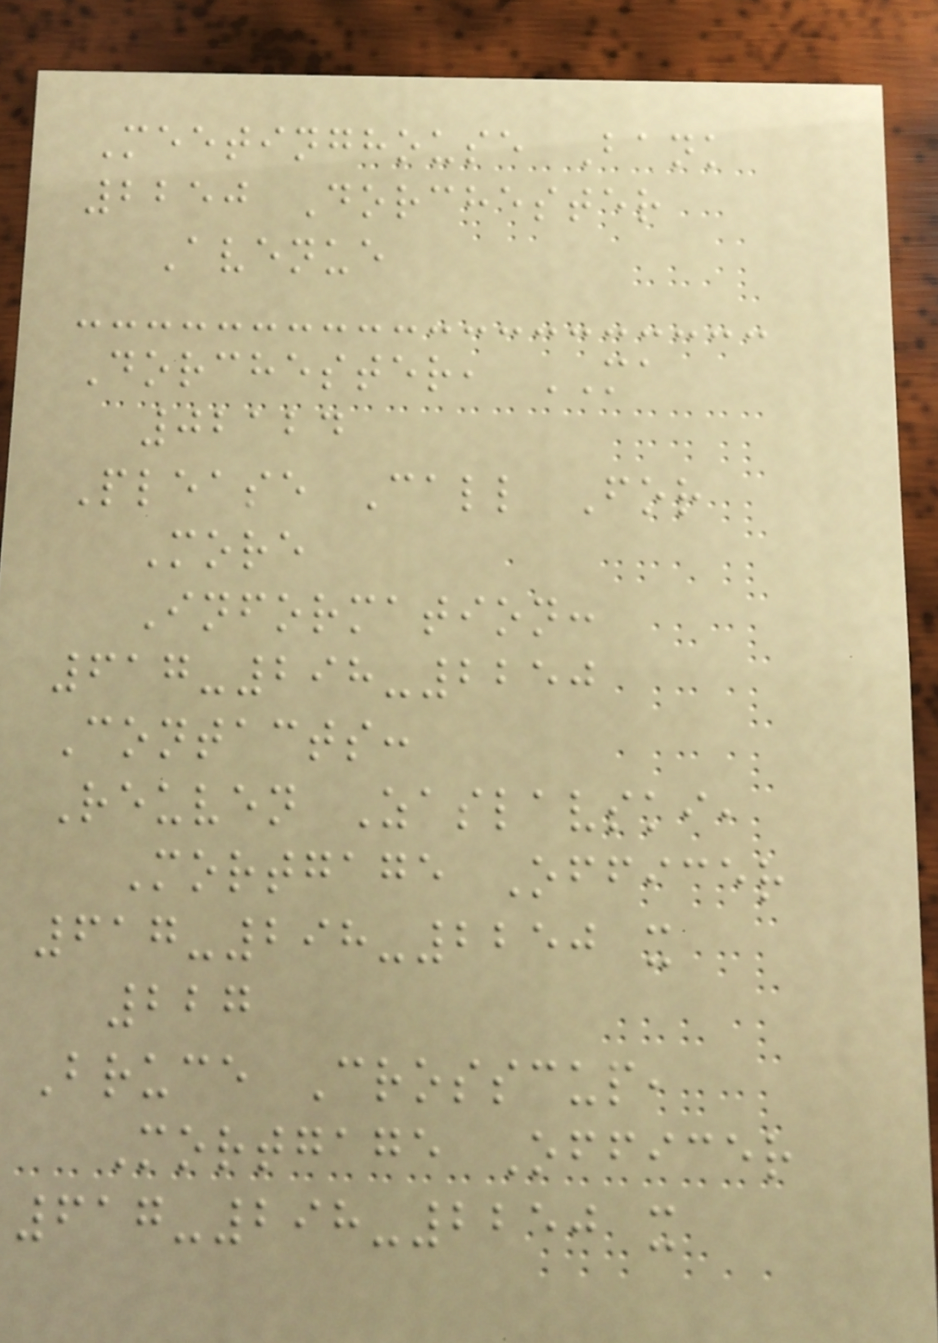Meetinghouse Bank
2250 Dorchester
Avenue
Dorchester, MA
02124
Please Call For
More
Information:
617-298-2250
Contacts:
Reuven Zaslavski,
Mortgage Officer
617-298-2250 x
227
Bruce Crosscup,
Mortgage Officer
617-298-2250 x
